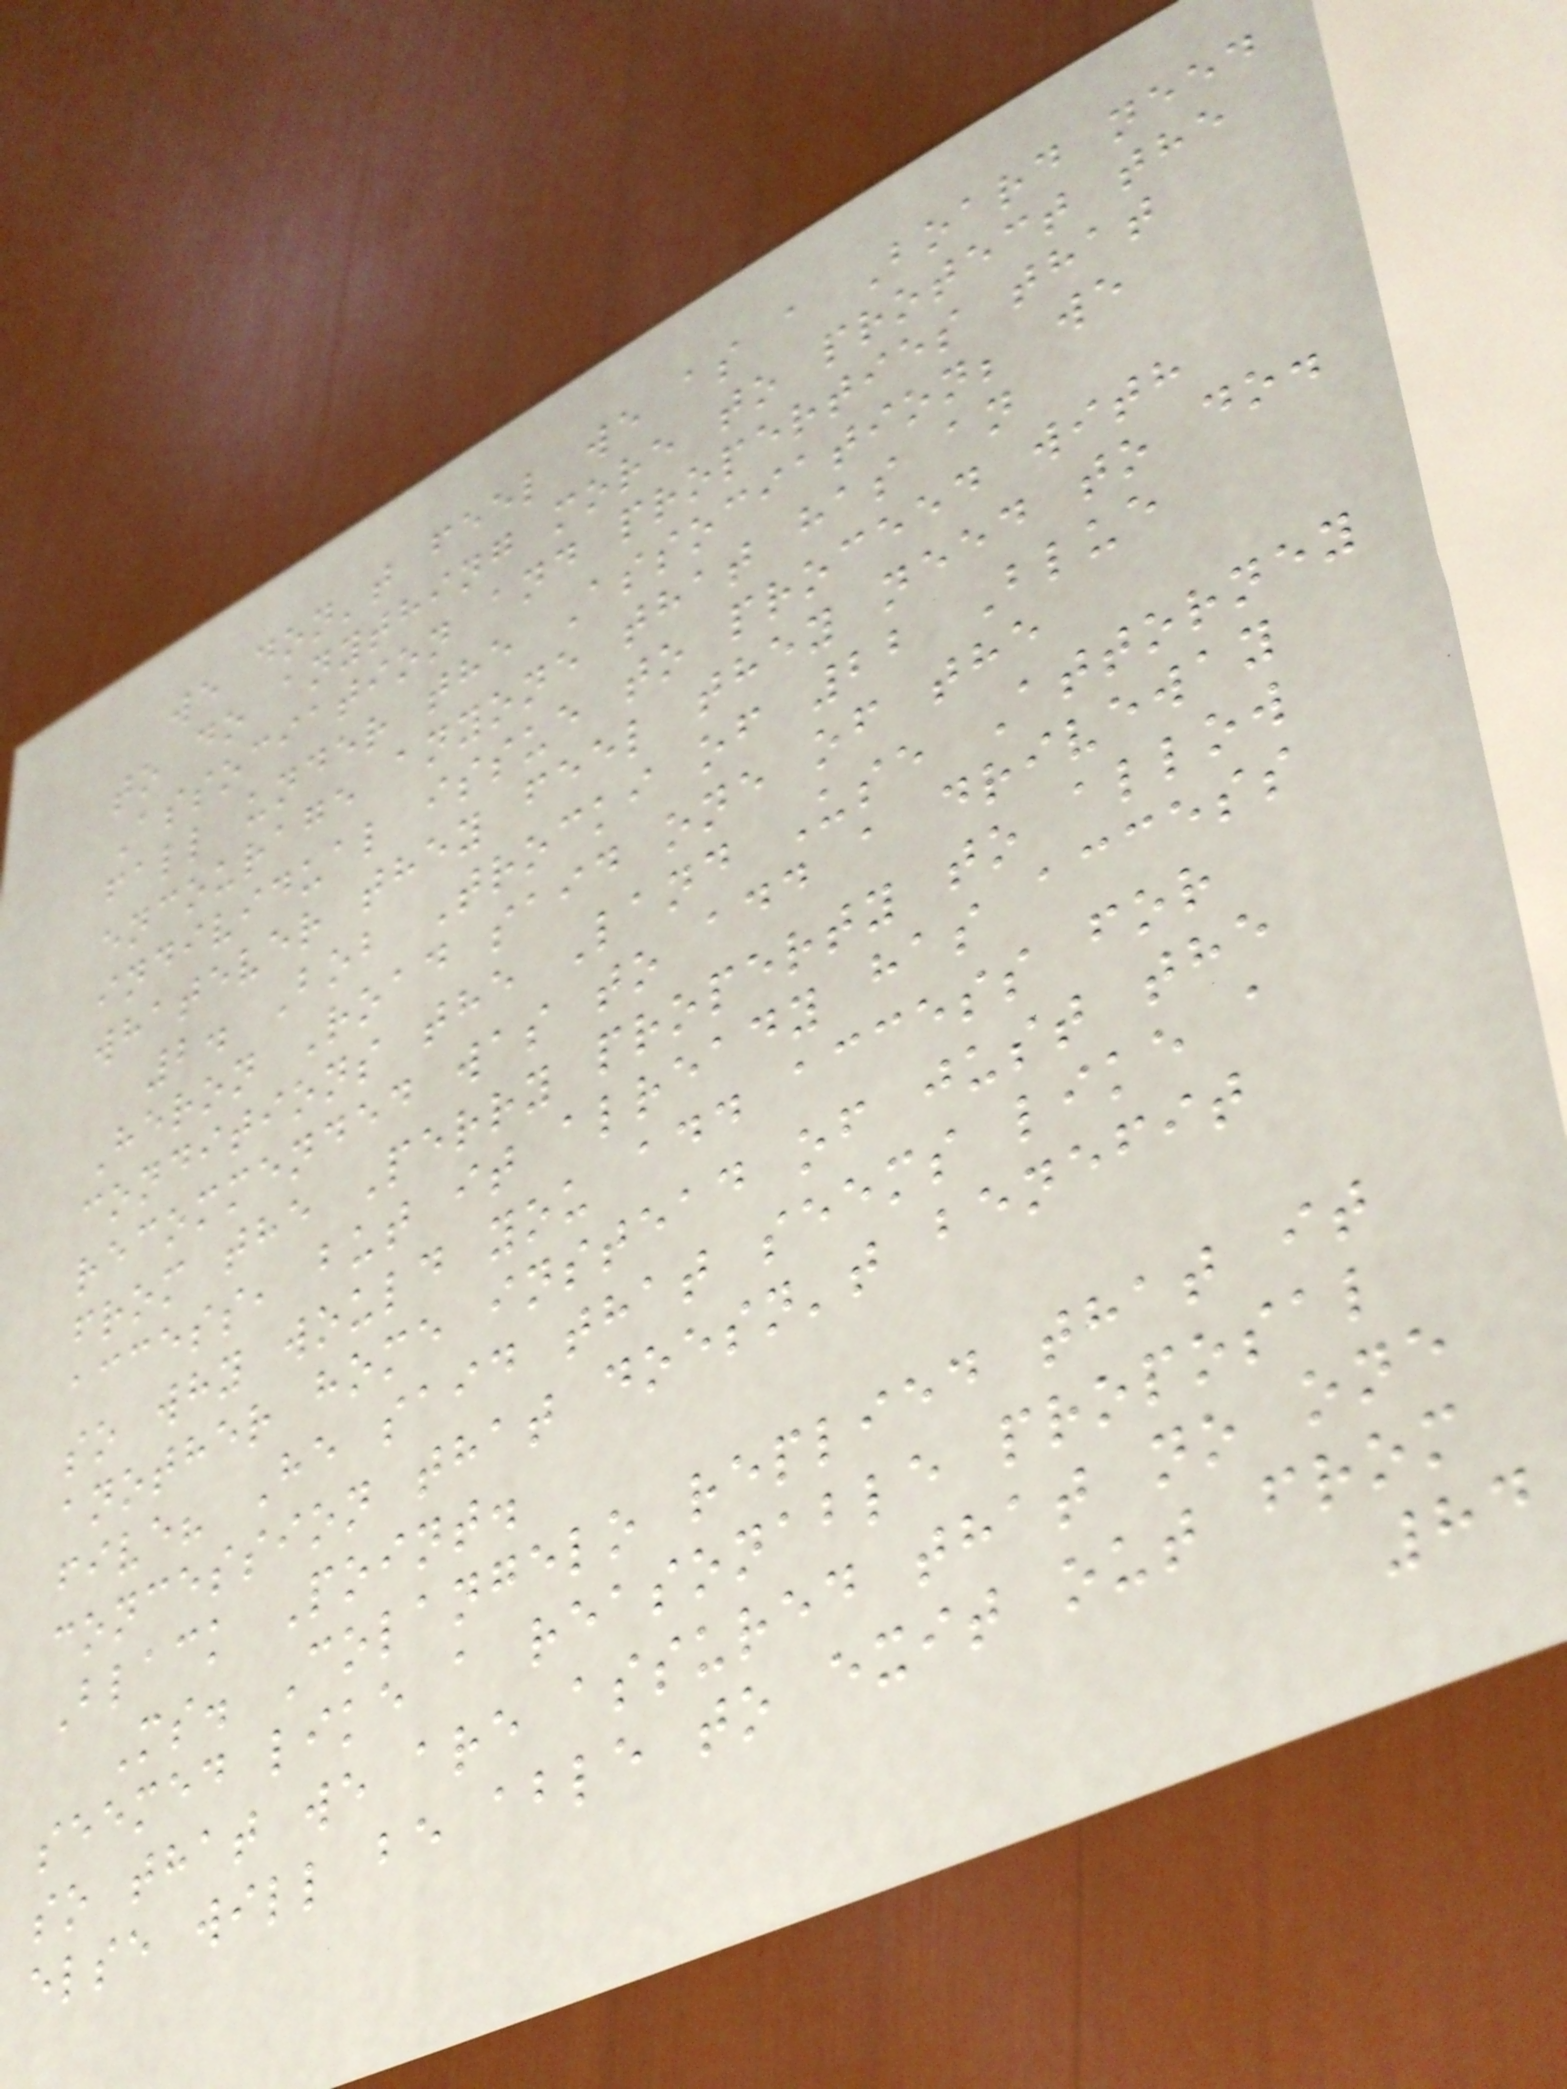we don't feel we as a Board need
to do anything more to protect the
Association and properties that
fall under the Association; we
encourage anyone that has an
individual issue to proceed with
whatever they feel they need to do.
2. Bob Trocki of 22 Blue
Heron Road said one of the
conditions the Land Use Attorney
recommended was to add a driveway
from the Perry property to allow
access, but it already has access
so why would you add access for
another home instead of just the
five? He said that seems like a
concession that doesn't benefit
Black Point.
Ms. Colangelo replied that it
seemed like a reasonable proposal
so that we are assured that no one
else will be able to exit out from
84
